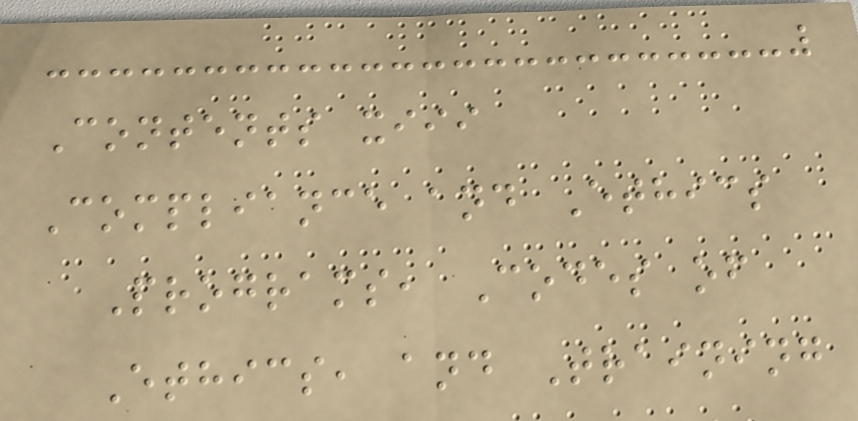Contents xiii
Compliance and Ethics
Programs, Codes of
Ethics, and Training
